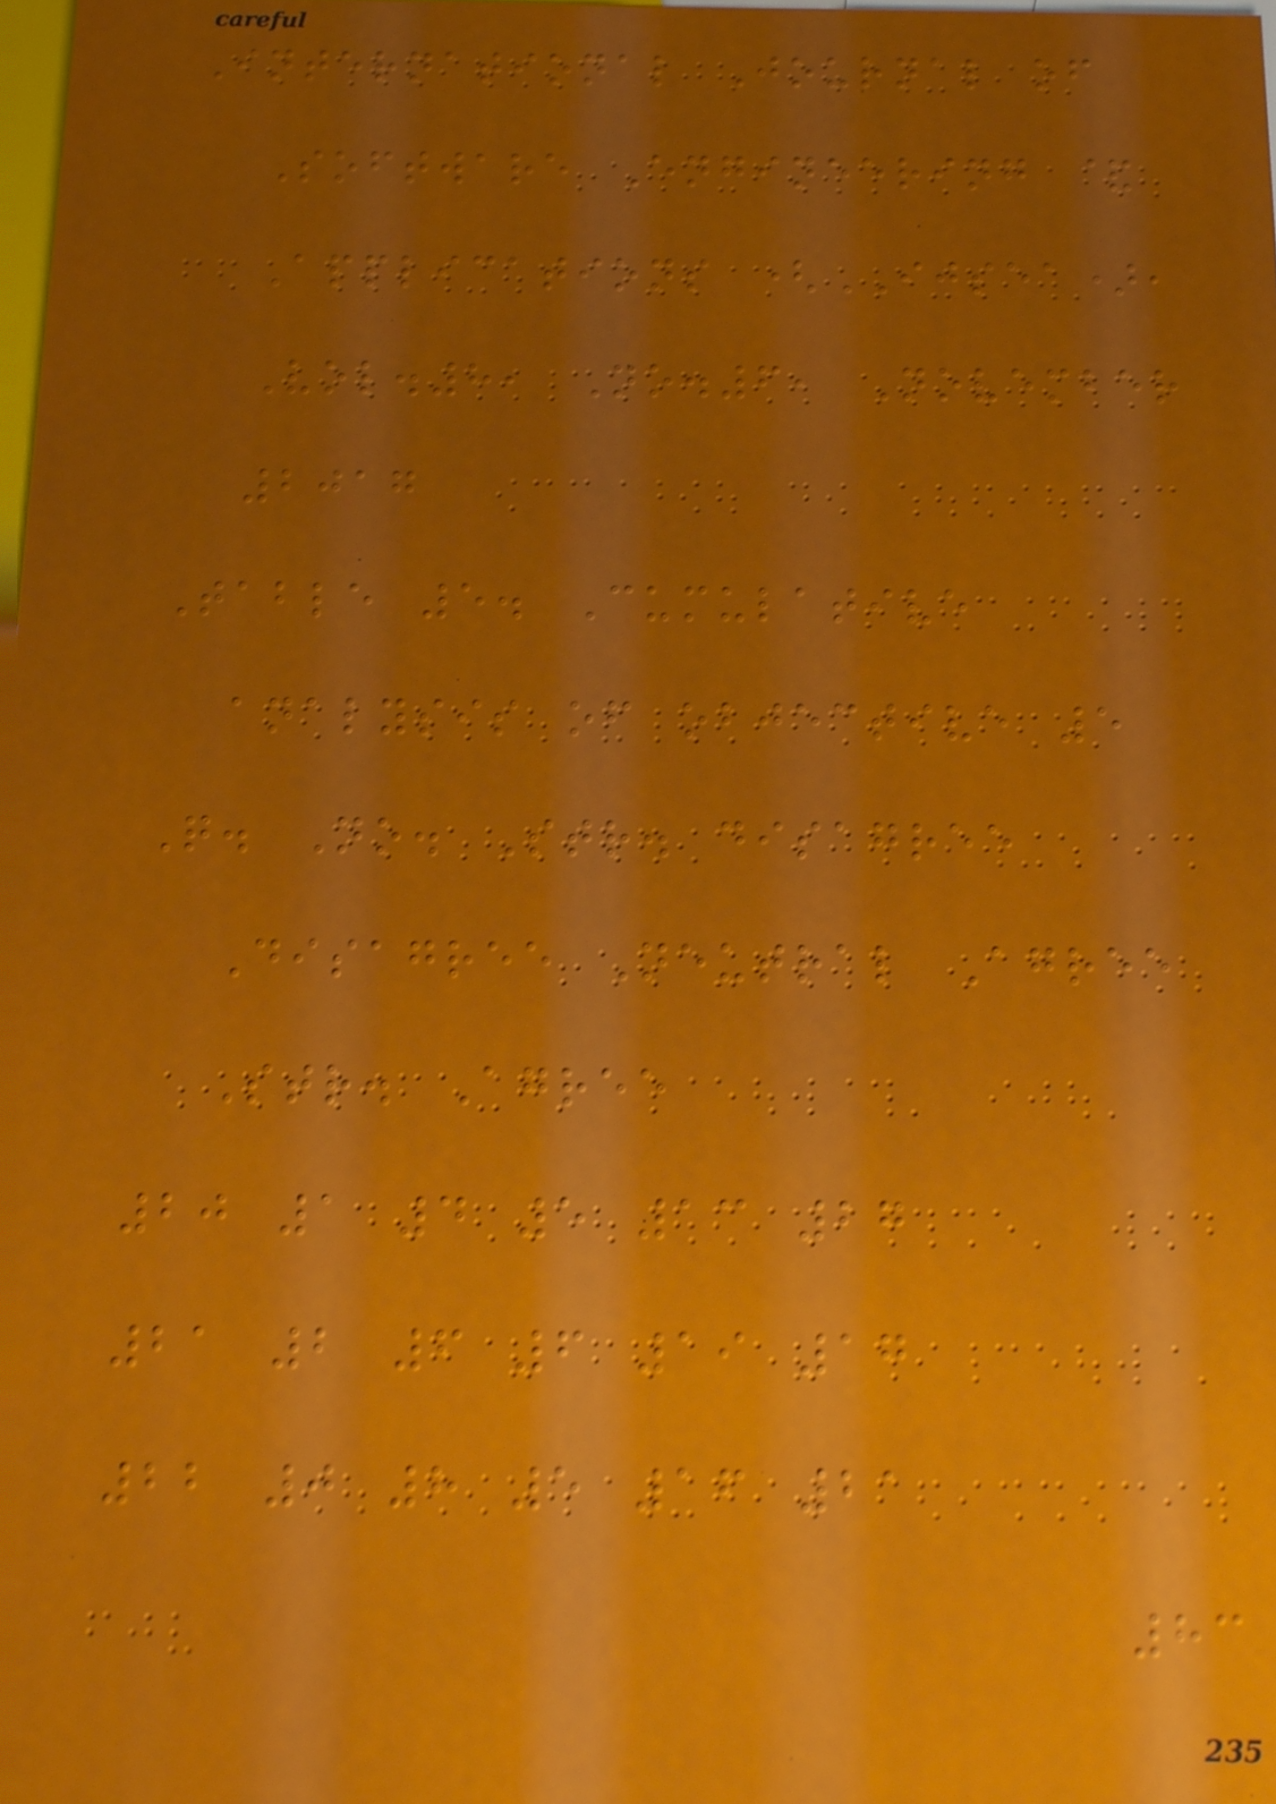International Journal of
Software Engineering &
Applications (IJSEA),
Vol.8, No.6, November
2017
Table 5. Cumulative
analysis of objective 5
Q. No. Str. disagree
Disagree Neutral Agree
Str. Agree
20 1 4 5 13 27
21 2 6 6 19 17
22 0 8 5 16 21
83
